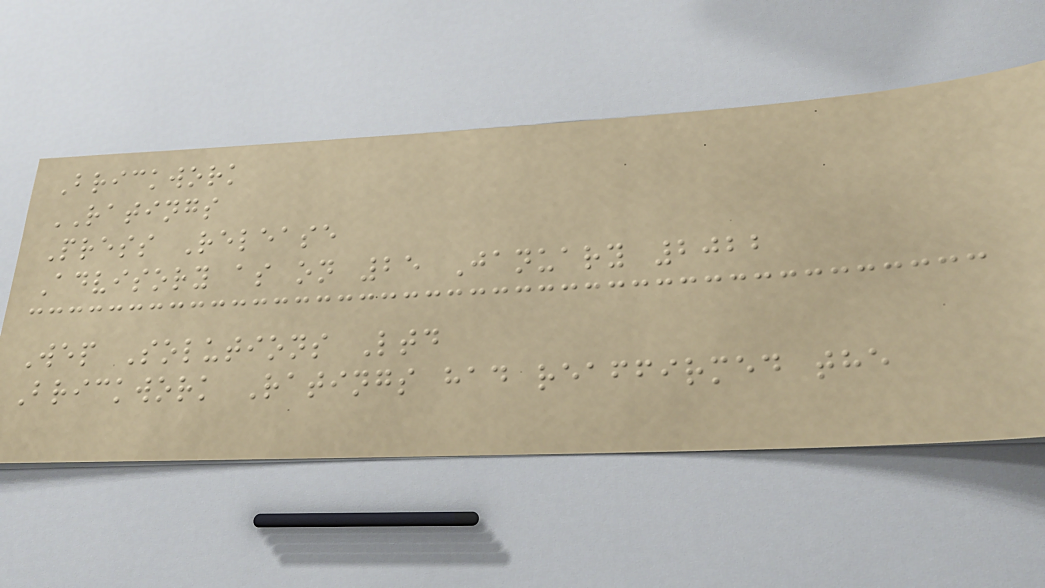Brickwork
RATINGS
Press Release
Advisory as on 25 January 2022
Wep Solutions Ltd
Brickwork Ratings had reaffirmed the
